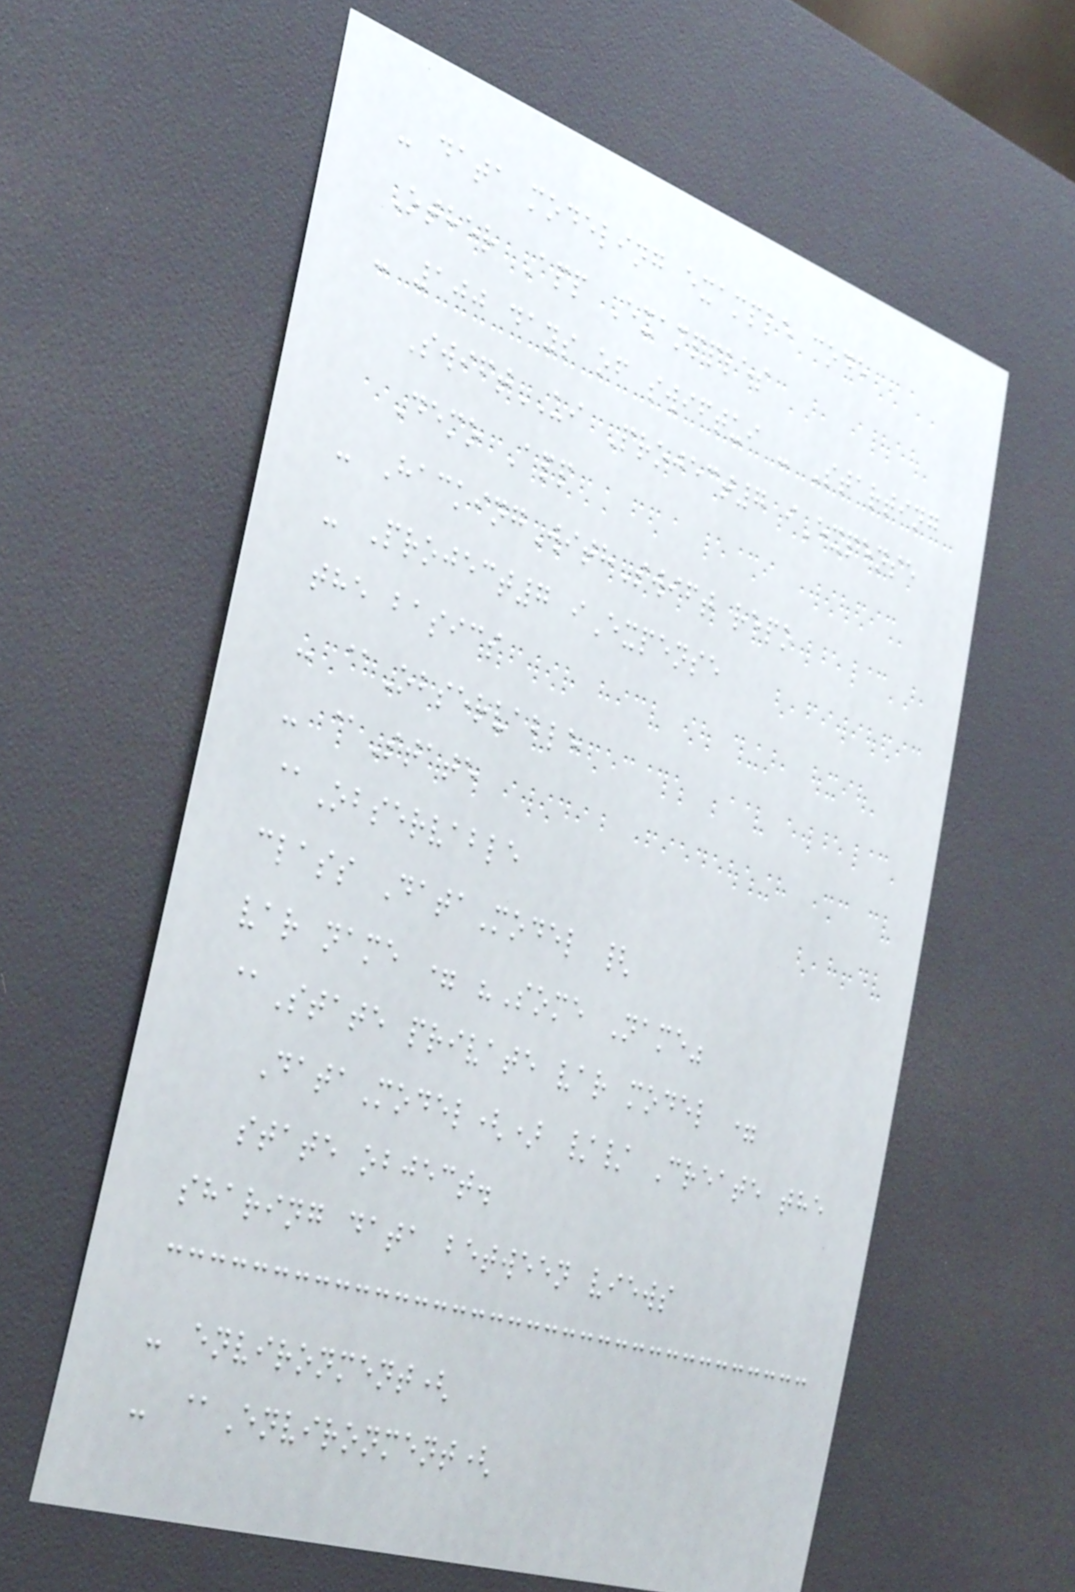- data modeling example code
Other App Exampples
- 100 days of swiftui - Starting
SwiftUI Project7 iExpense
Demo App
- HackingWithSwift repo
- Project7 iExpense
the basics
- @Observable
- @State
@Observable
class DataModel {
var name = "Some Name"
@State private var model =
DataModel() // Create the
state object.
sharing data between views
- environment(
- @Environment(
